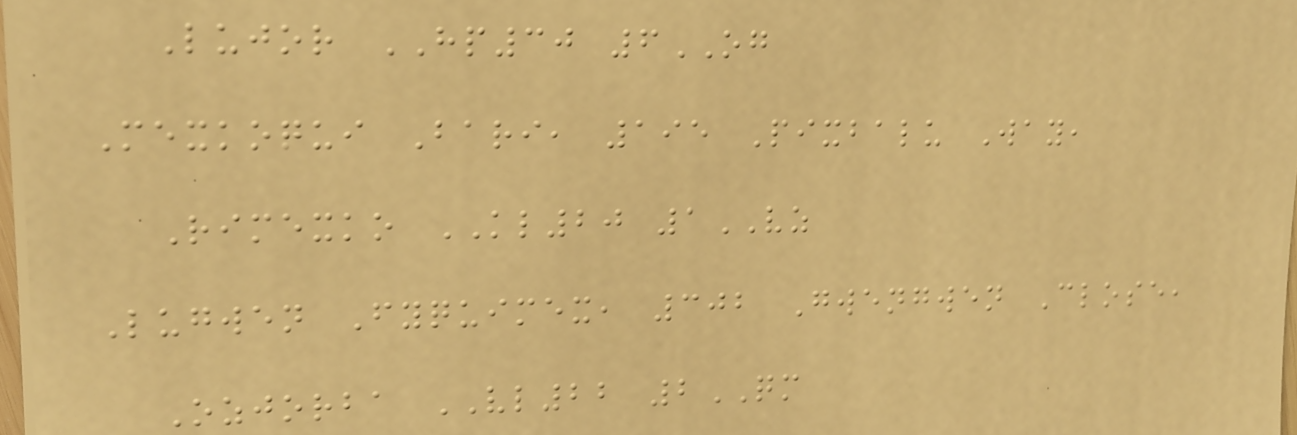Lujor HP30 6OG
Mexkoqui Bari, 195 Pixbalu Way,
Rimexko KL20 1VZ
Lugwen Fyquimex, 302 Gwengwen Close,
Ozjorba VL22 2QM
